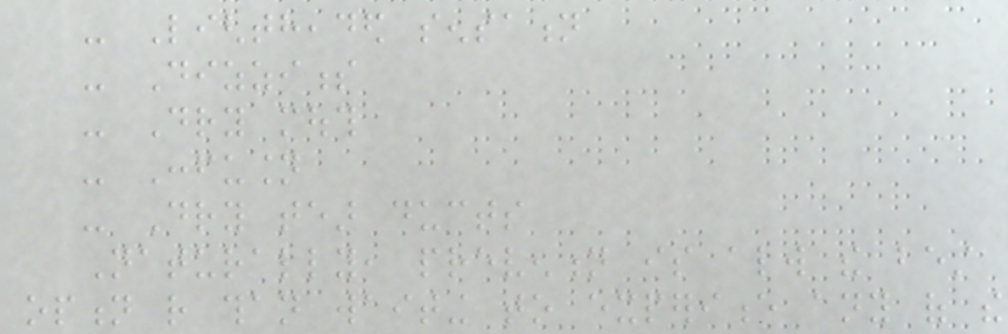- Lightheaded sensation
- Dizziness
- Dry mouth
- Confusion
- Dry tear ducts
Naturally, prevention is always the best
option rather than waiting to experience any of the
